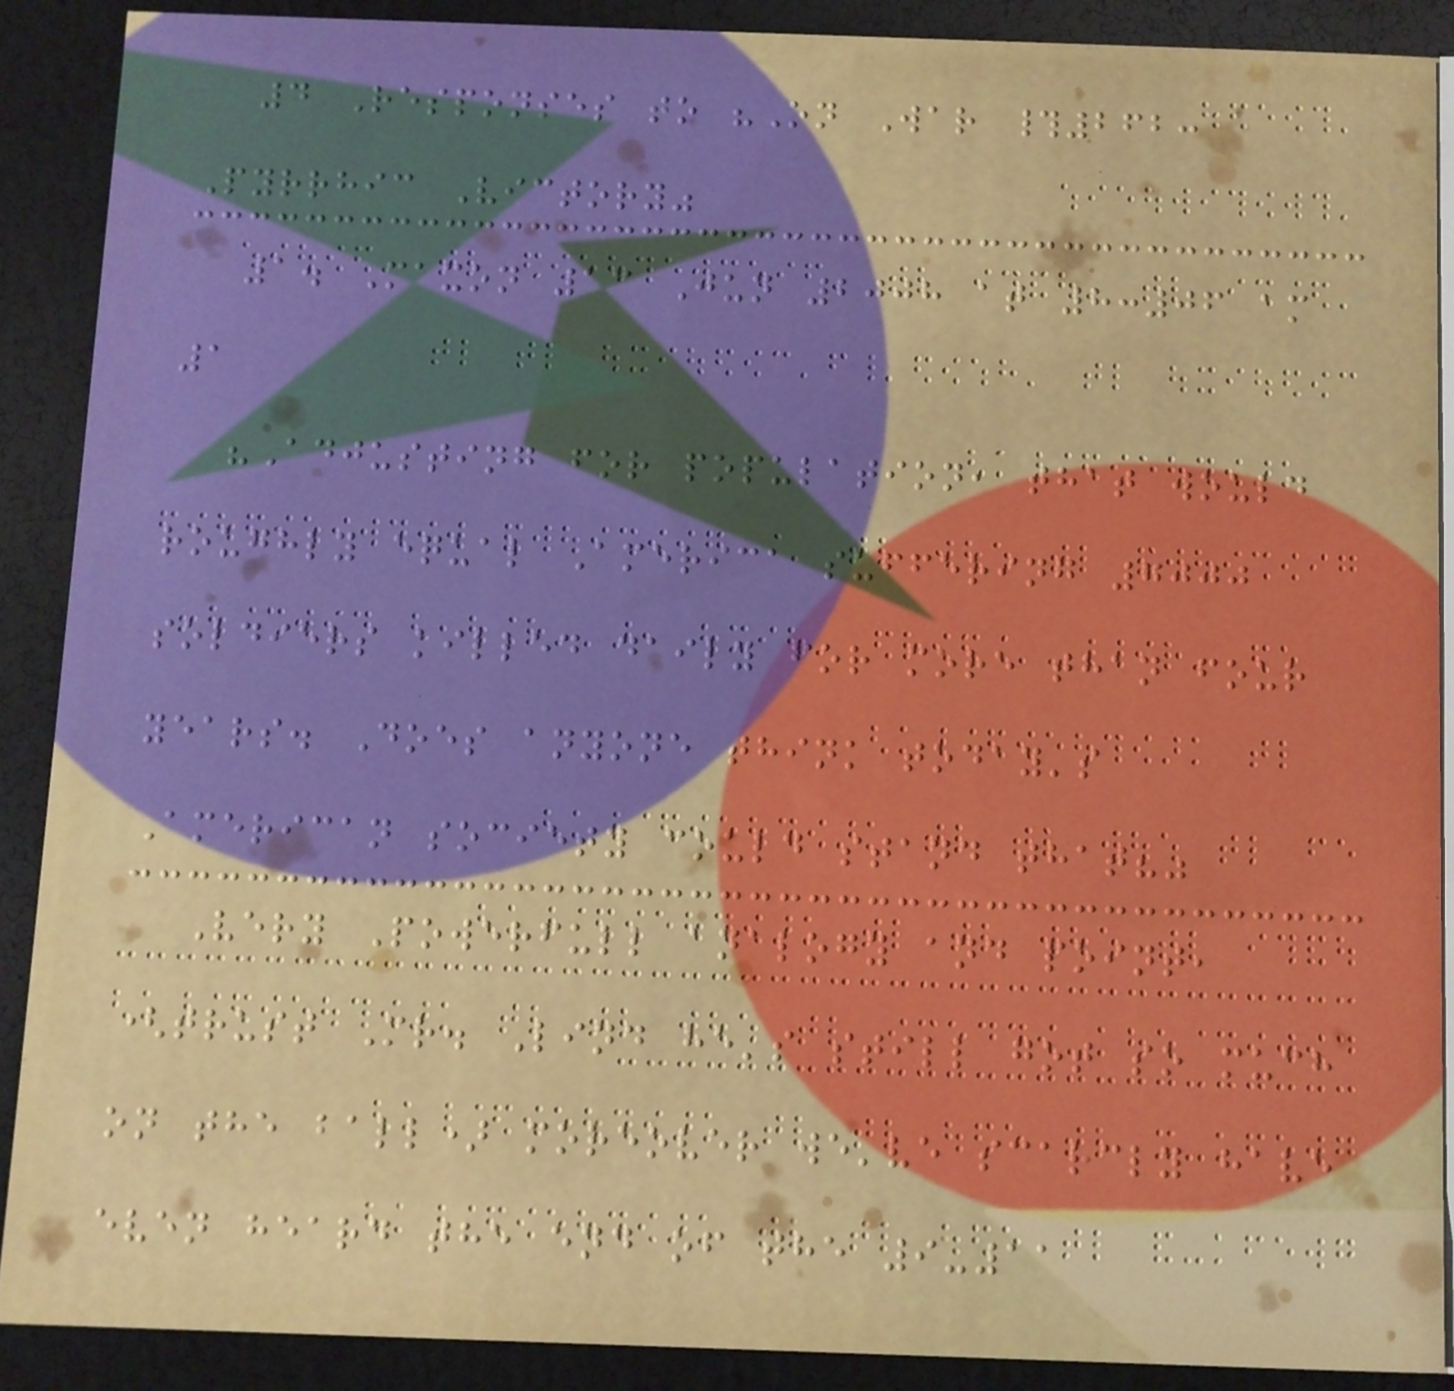4 Responses to "On War #262:
Pyrrhic Victory"
1. Maxon 13 Jun 2008 at 8:06 am
1
"Adjusting for population, that would
roughly equal America suffering 7000
soldiers killed daily for more than four
years. Does anyone think today's
American society could stand that?"
Very Powerfull analogy and point,
(trust Mr. Lind he's still got so much
on the ball) moreover we've scarcly have
even heard the end of the 9-11
